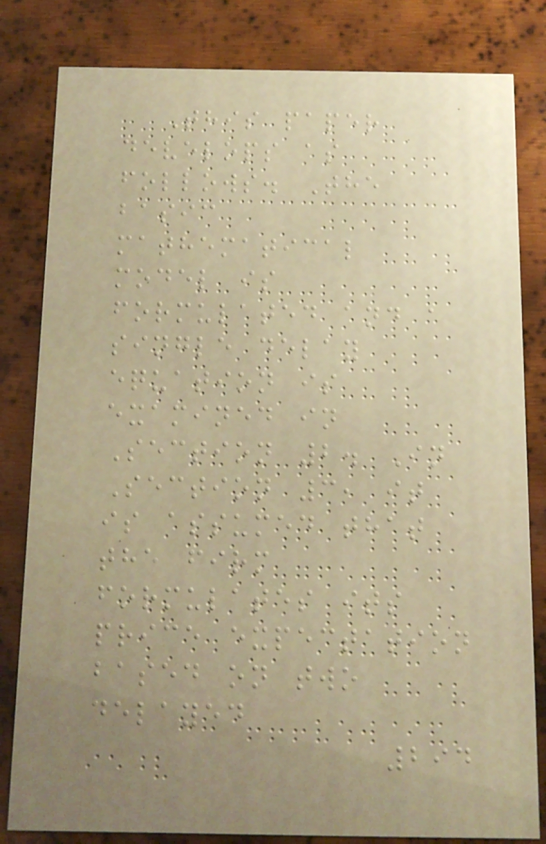This paper
develops as
follows. The
basic
mathematical
model is
formulated and a
single delay
equation is
examined in
Section 2. In
Section 3, it
is assumed that
the firm
formulates its
price expectation
based on two
delayed
294
